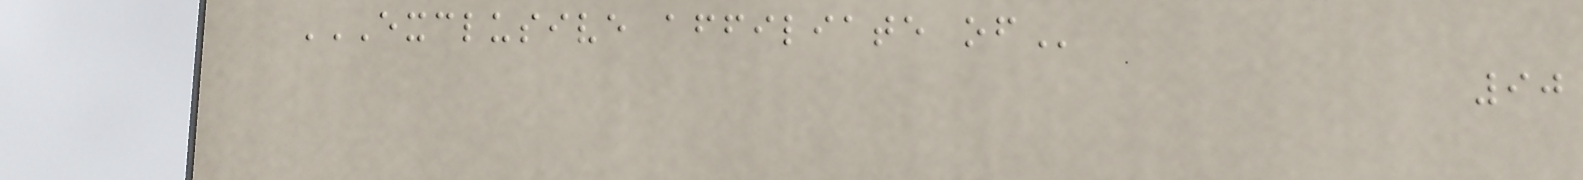EXCLUSIVE AFFILIATE OF
90
